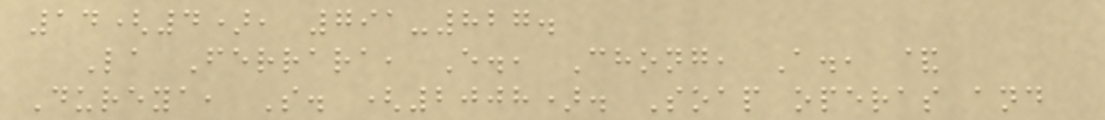14(4), 791-827.
La Ferrara, E., Chong, A., &
Dureya, S. (2008). Soap operas and
